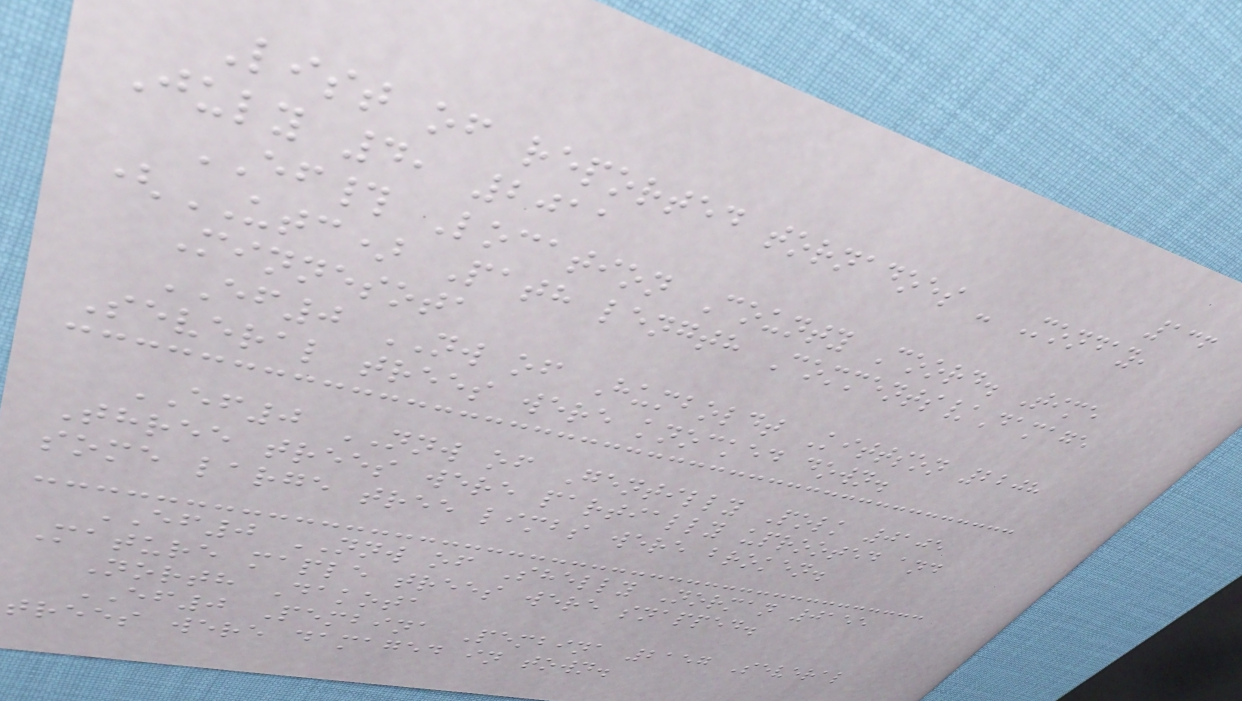136
List of reported tornadoes - Monday,
July 4, 2011
EF# Location County Coord. Time
(UTC) Path length Comments/Damage
Minnesota
EF0 NW of Humboldt Kittson 2208
Several trees were knocked down.
EF0 NNW of Gentilly Polk 0105
Three trees were partially uprooted and
some large tree limbs were broken.
EF0 NNW of Shelly Norman 0155
Mature maple trees were snapped.
North Dakota
EF0 Pembina Pembina 2157 Several
trees were damaged in town.
